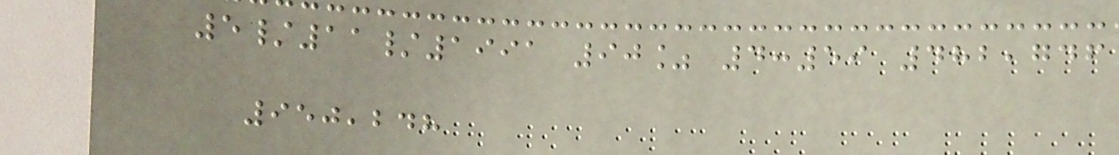5/11/1991 90% 4:59 482,746
950,248
